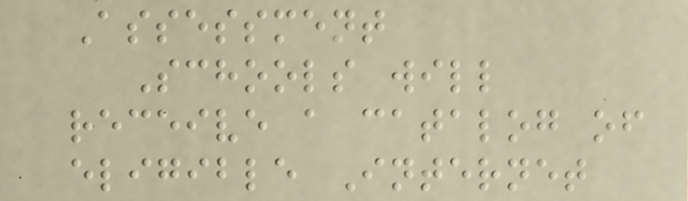Assessment
Schools will
receive a catalog of
eligible Internet
